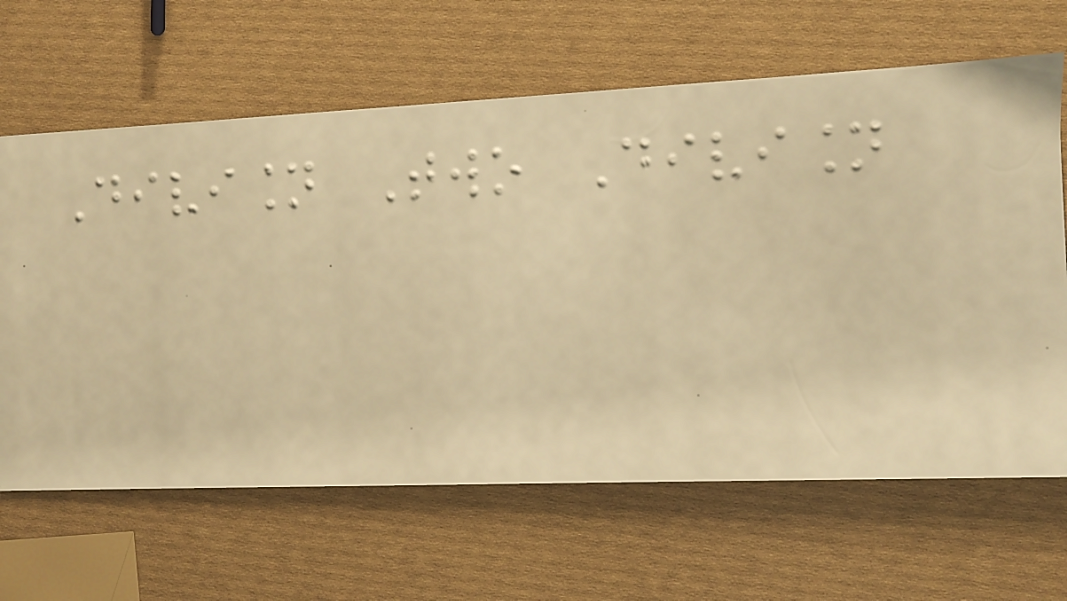Division Two Division
